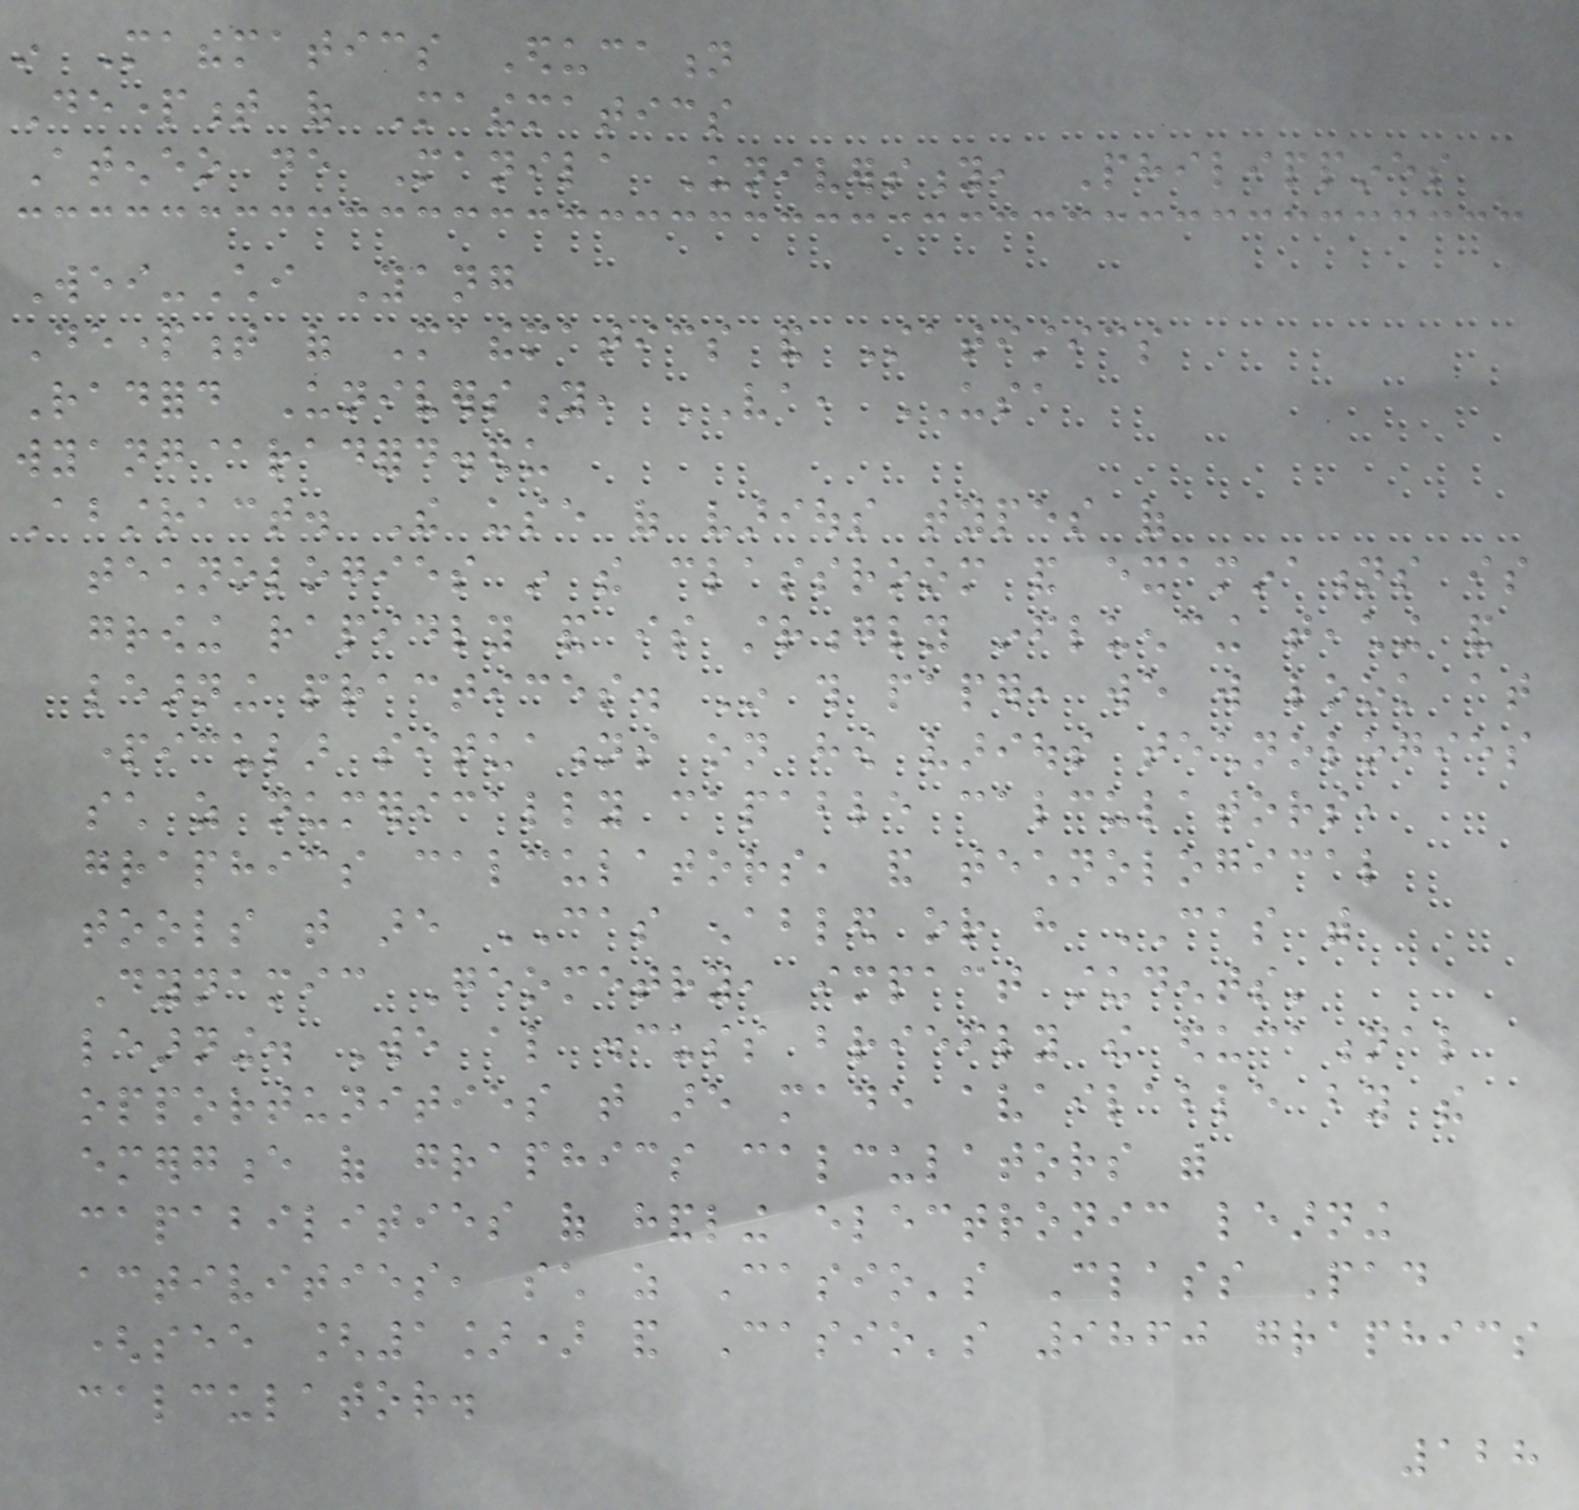in Mathematics Education
Department of Mathematics
Ateneo de Manila University, Philippines
Wei-Chi Yang
Department of Mathematics and Statistics
Radford University, VA, USA
wyang@radford.edu
Abstract. The use of various types of
technologies in the classroom and examinations is
growing rapidly and is strongly influencing teaching and
learning practices. In this paper, we will look at
particular situations on how various technologies
such as numerically capable calculators,
graphics calculators, and technological
tools that are CAS enabled or have CAS with
Dynamic Geometry, impact students'
learning. We also discuss briefly the educational
opportunities that are made available by the
emergence of graphics calculators with
capabilities of handling electronic learning
activities, such as Casio's Class Pad
(see [1]) and Casio's 9860 graphics
calculator.
128
